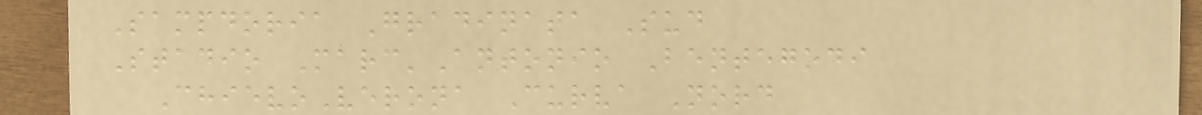Sampdoria Gradinata Sud
Stadio Marc'Antonio Bentegodi
ChievoVerona Curva Nord
